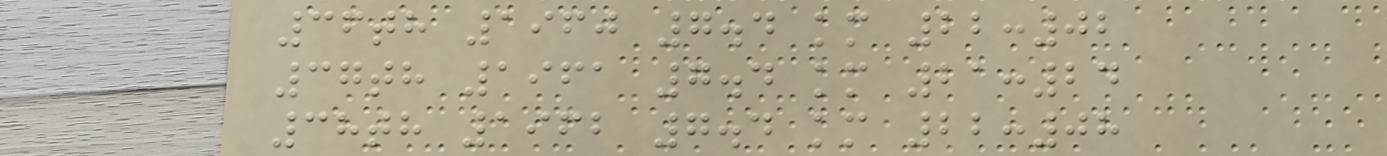36th 1960 7.4 km 22:02
37th 1961 7.4 km 21:24
38th 1962 7.4 km 22:08
